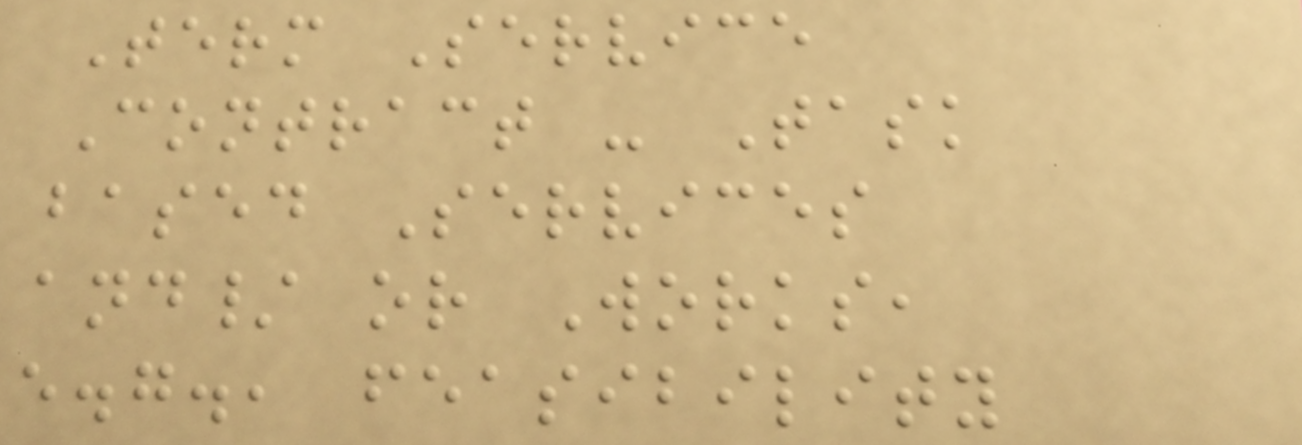Term Service
Contract - Task
based Services
and/ or Works,
e.g., feasibility
